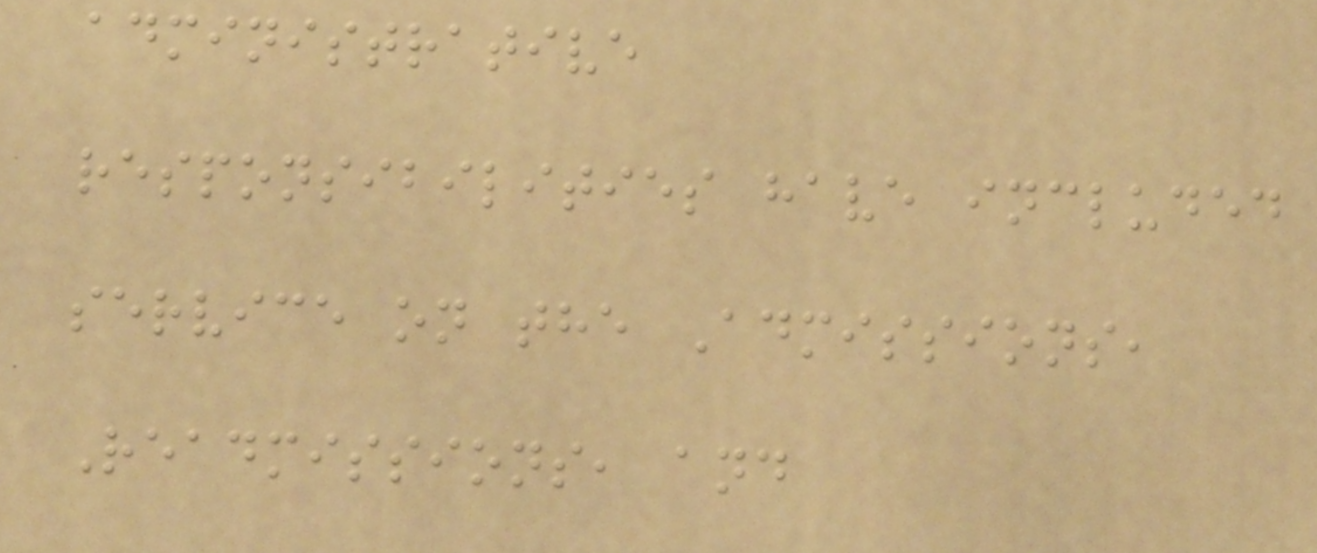administrative
responsibilities have included
service on the Admissions,
Readmissions, and
